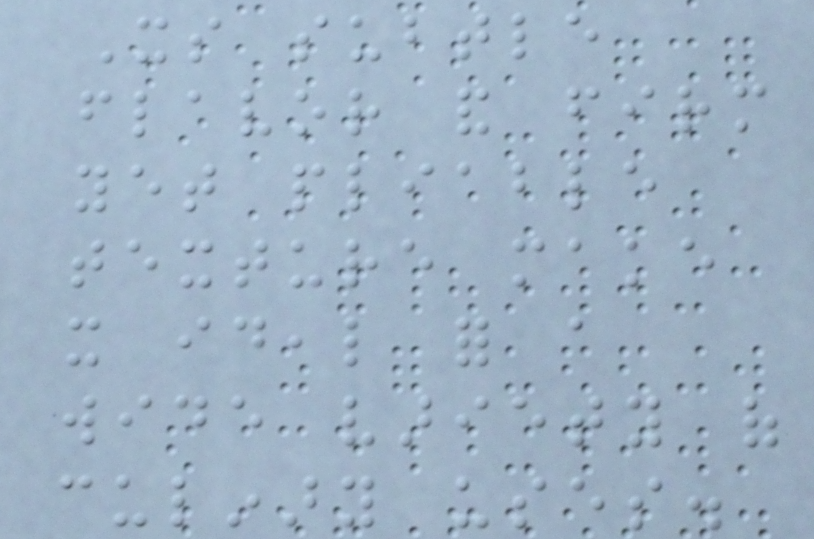Its subtle
flavor and firm
yet pliable
texture make
it ideal for a
wide variety of
culinary uses.
